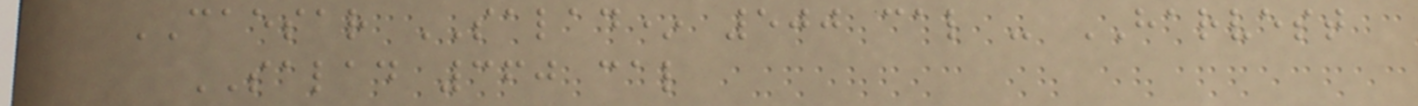CAESAR SALAD* 500 cal - HARVEST
SALAD 360 cal
